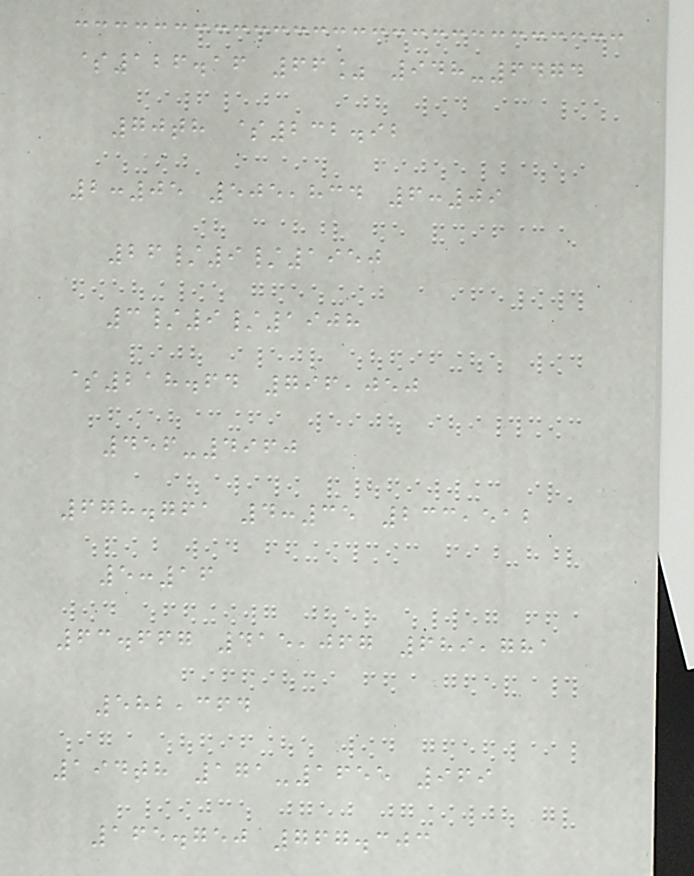$126.16 66% 948-6474
70th $232.92
2:05 505,834 6:09
26/9/1950
3/9/1908
$218.64 796,050
456-4960
678.761 4:35 233,512
5:16
63.667 415,067 689,781
582,364
194th 171-1655 969
165.750 767.303
